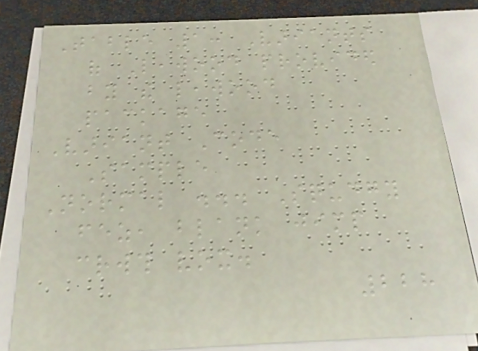Table 1: Variants
of Leawood provided
by the leawood
package
Variant Code
Sample
Normal ... Squdgy
fez, blank jimp
crwth vox.
228
